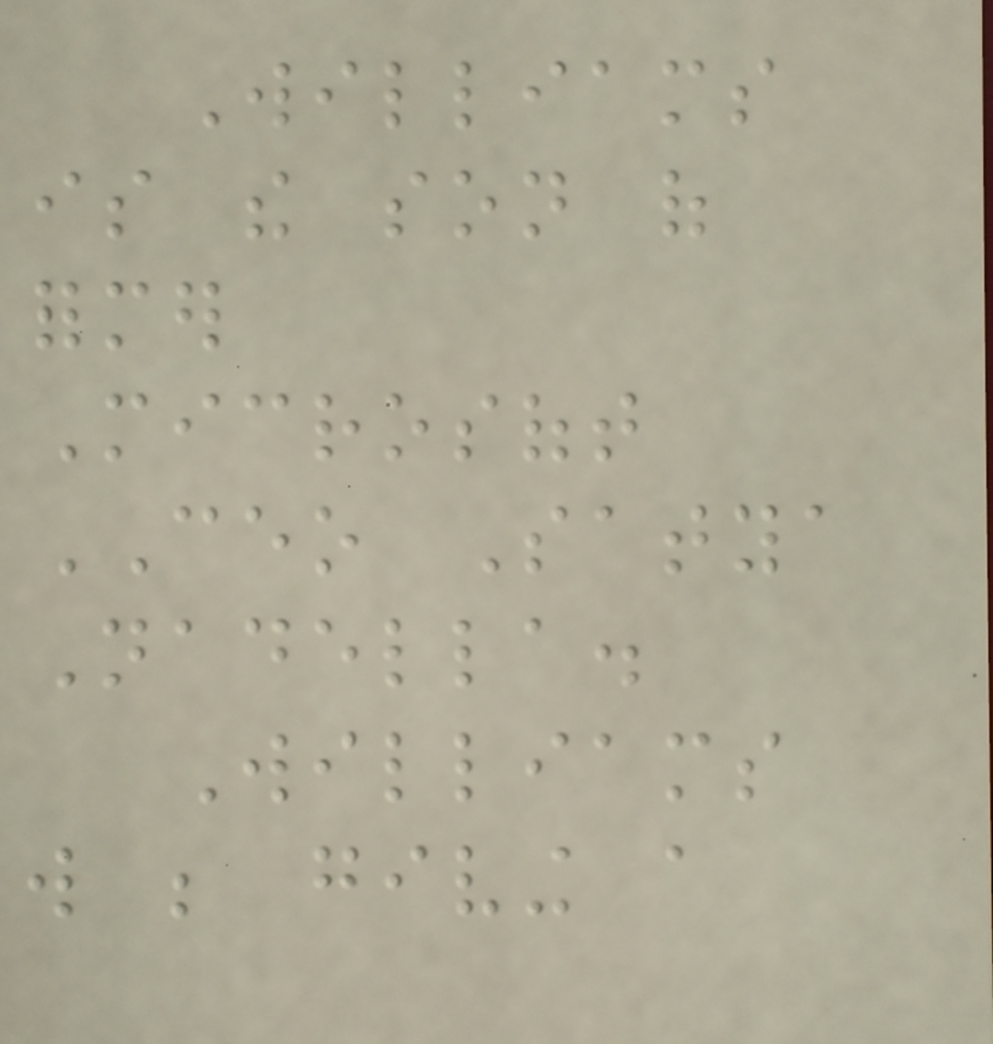Williams
is the son of
former
Microsoft
CEO Satya
Nadella.
Williams
will be giving a
